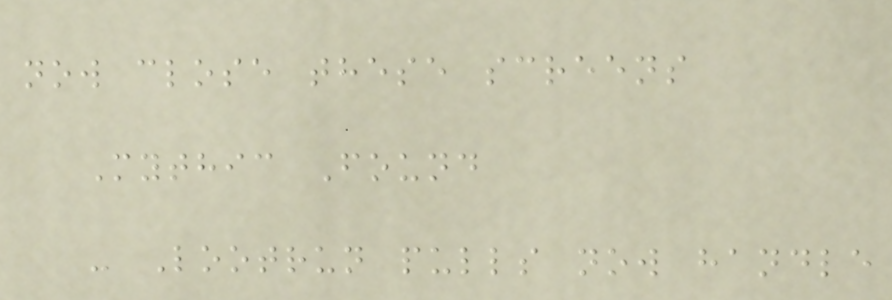now close these screens
Mythic Found
- Lootrun pulls now handle
